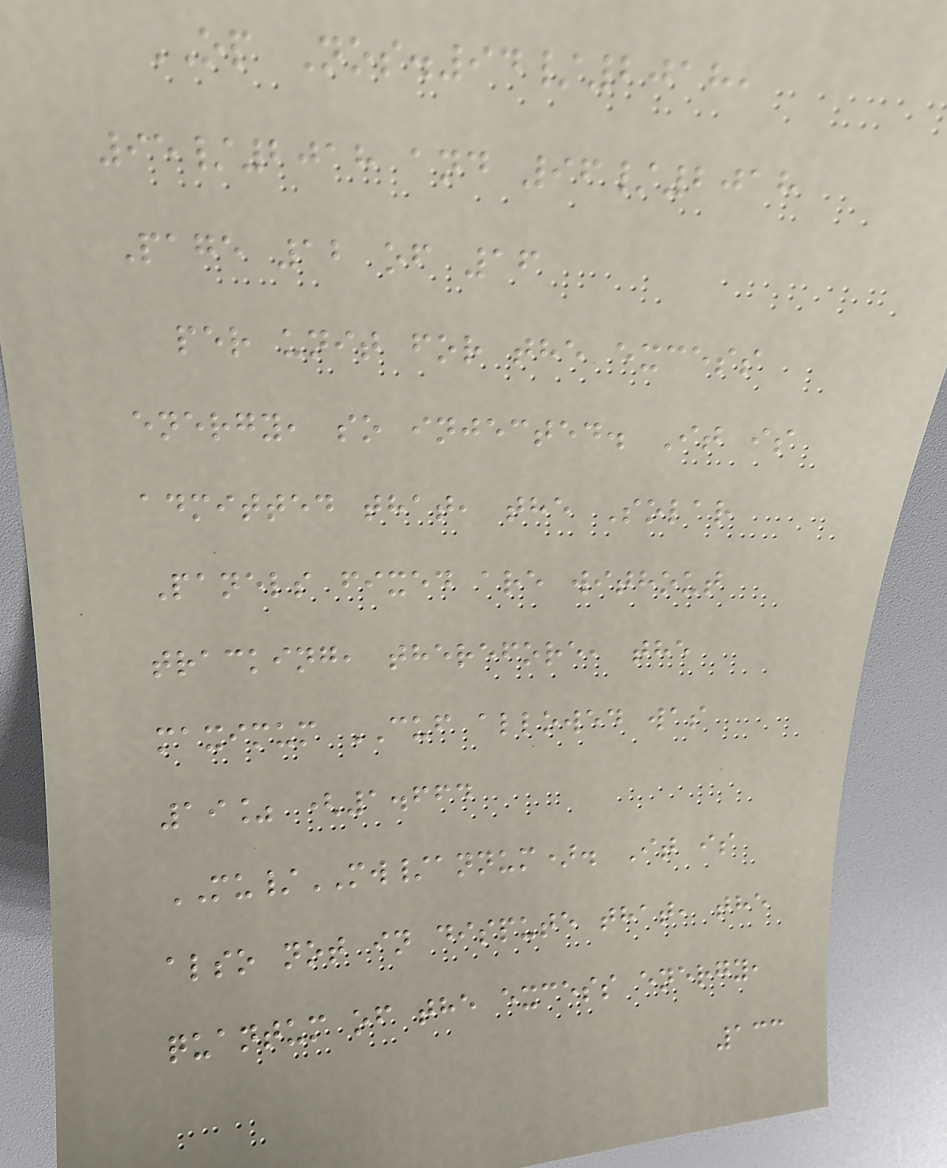OP Nos.94/2018,
95/2018 and 96/2018
Page 12 of 16
per unit for the excess
energy, so injected. It is
admitted that, the Solar
Panels fixed are without
tracking, therefore, the
maximum CUF allowed was
19% (1.664
MU/MW/annum). It is
also not in dispute that, the
quantum of the excess energy,
133
